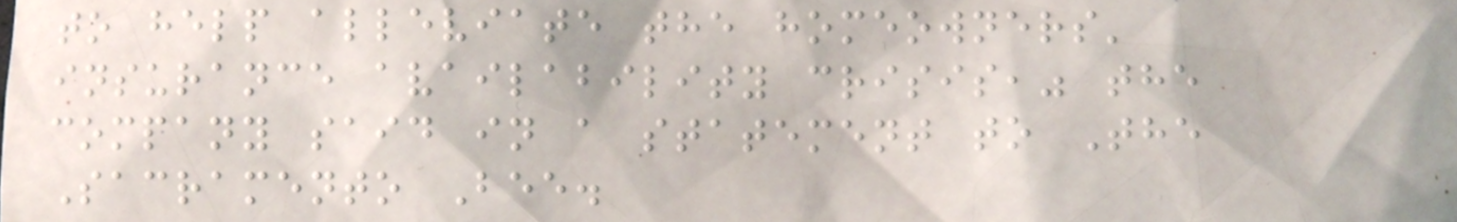to help alleviate the homeowners'
insurance availability crisis," the
company said in a statement to The
Sacramento Bee.
